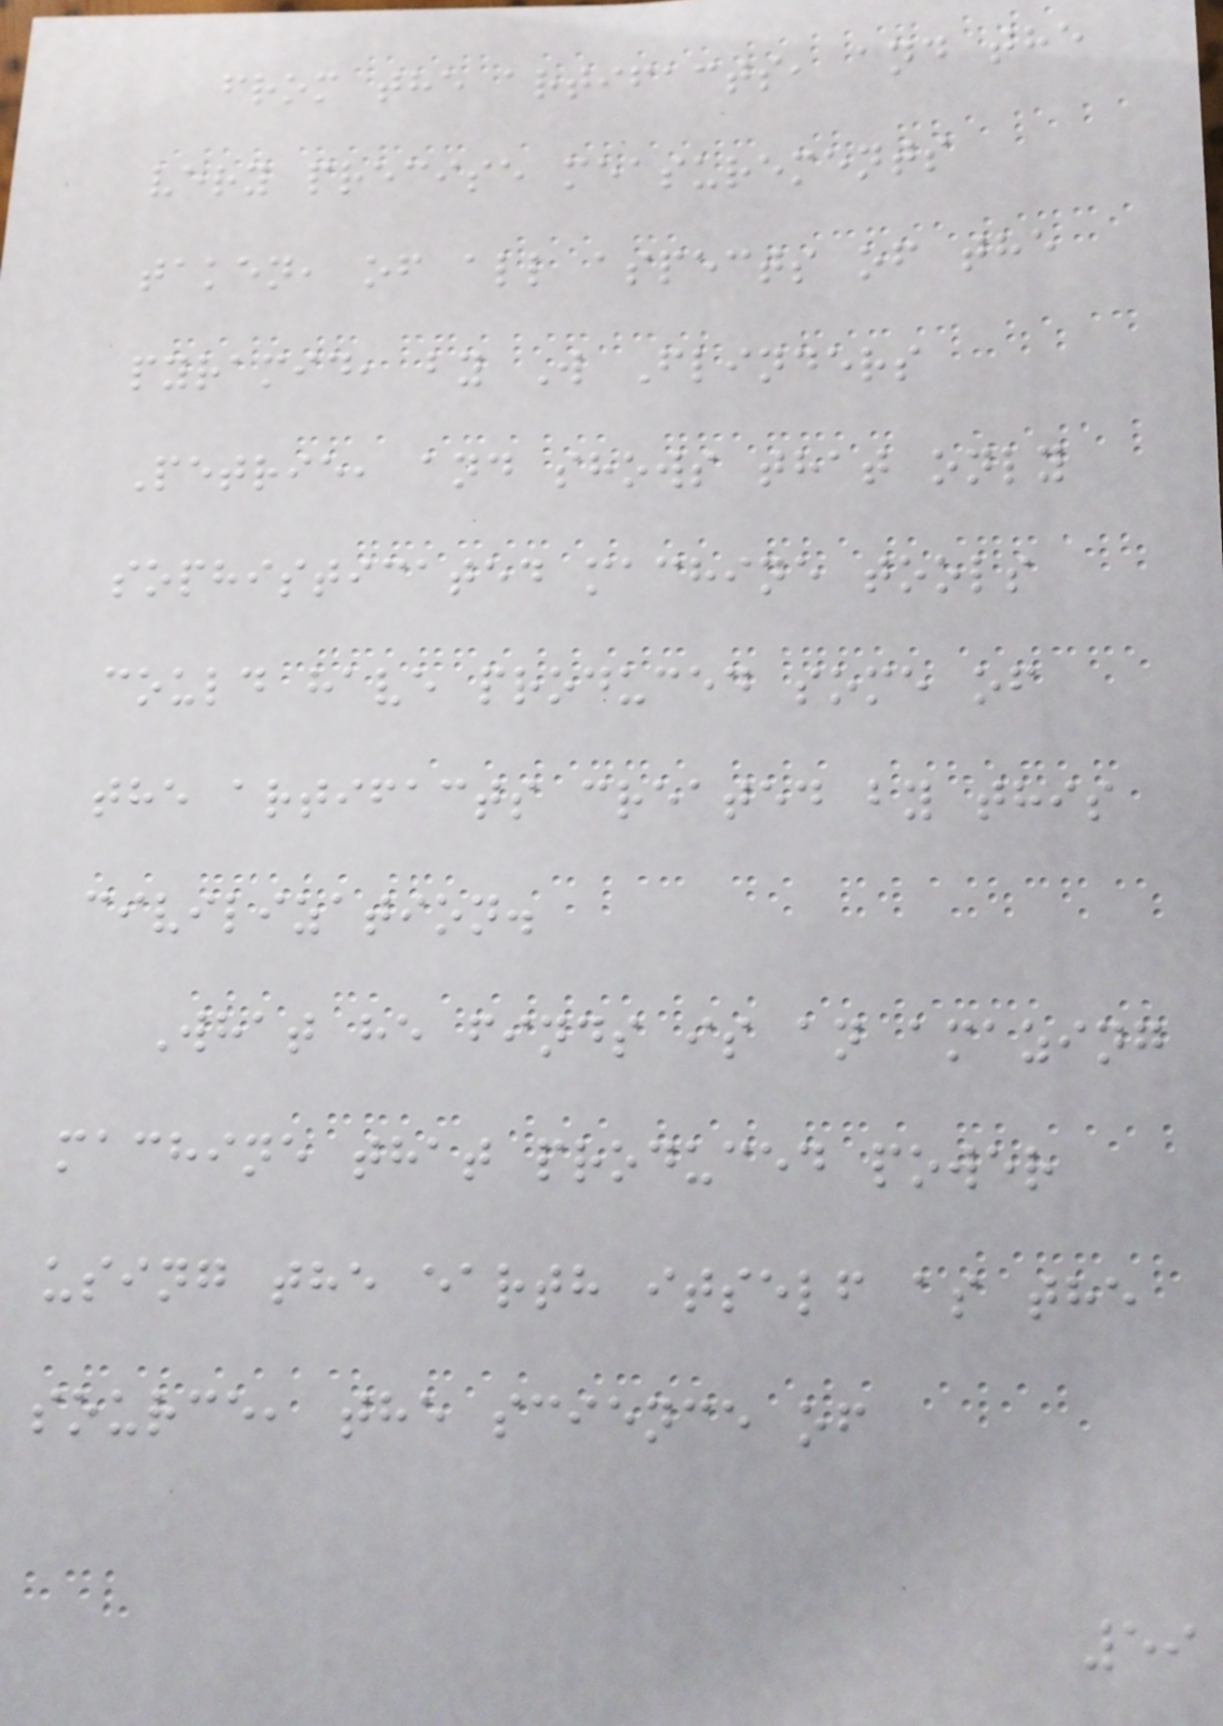from the artifacts, and the
very precise measurements
taken, of all aspects of the
pyramid, by W Flinders
Petrie, and shows that only
sophisticated machine tools
could have produced some of
the artifacts created by this
civilization.
What he finds is an amazing
machine that produced power
using the earth itself as the
source, the science of
59
